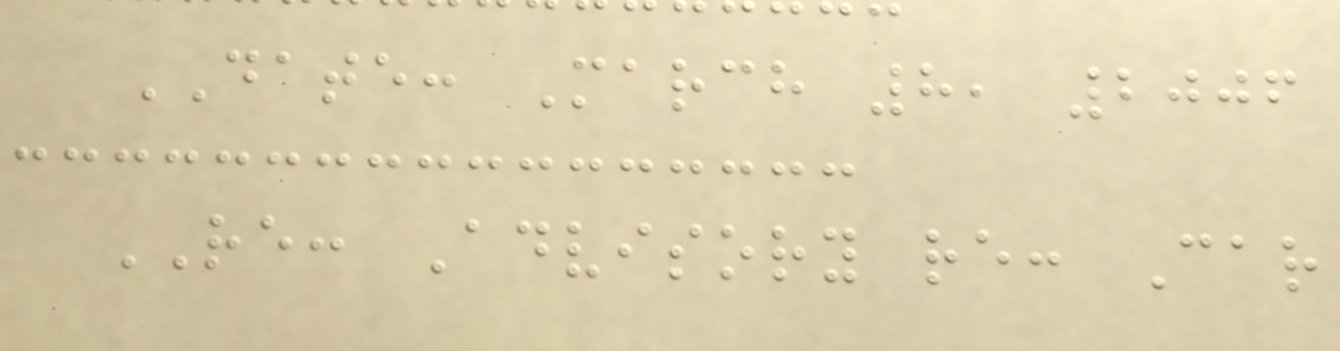DATE: March 8, 2006
RE: Advisory re: Car
